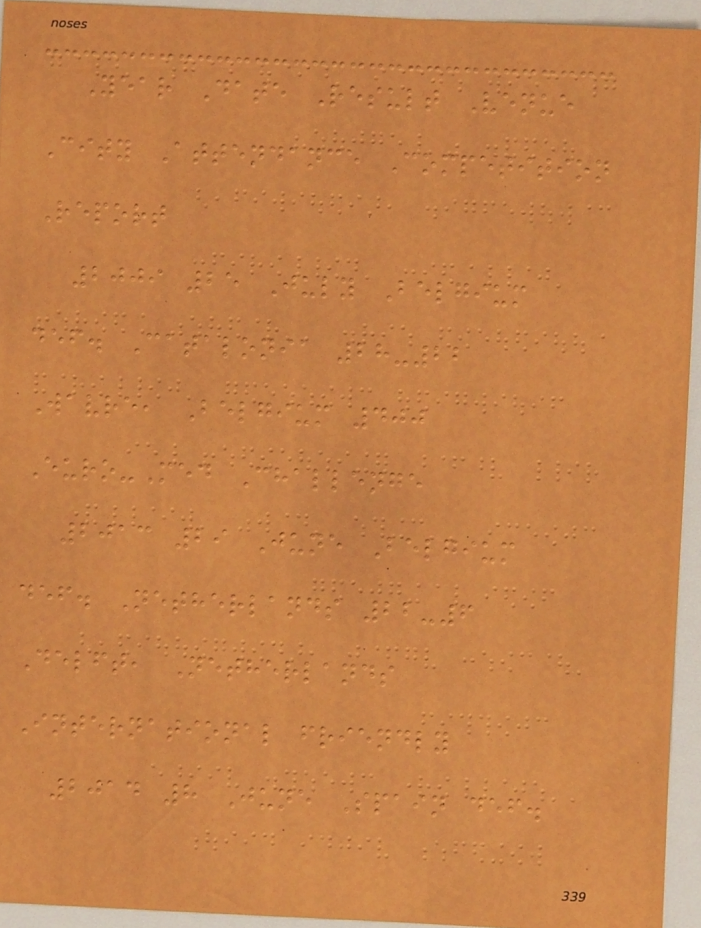Year Date Result Venue
City Attendance Competition
Report
2009 25 July Belgium
def. Catalonia 28-22
Wavre, Belgium 400
Euro-Med Challenge
2013 29 June Belgium
def. Netherlands 22-6
Delft, Netherlands
International friendly
2014 8 June Spain def.
